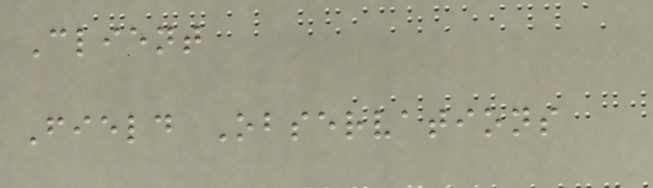Client
Field Observations
